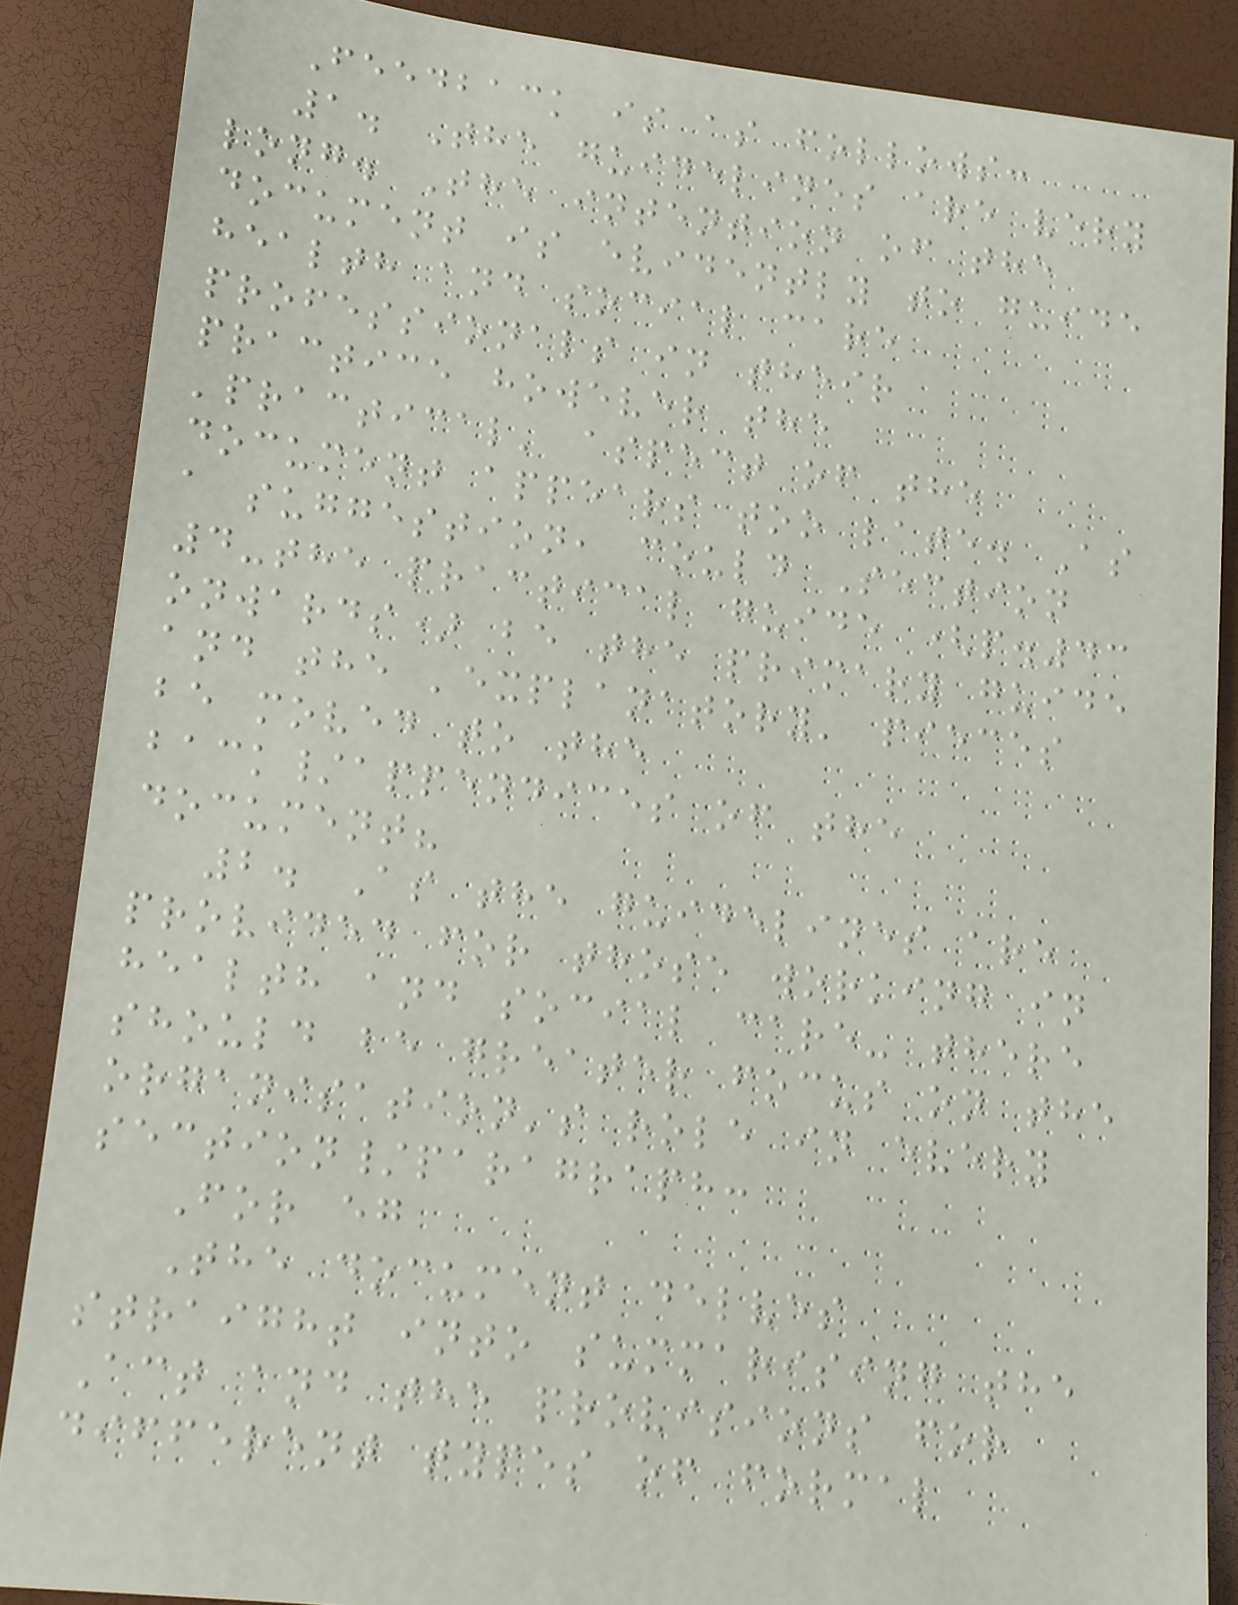Feedback is as follows:
1. The guidelines are very
long. The intention of the
document is evidently to guide
health and social care
professionals in their
practice however the
'practical' aspect of the
document appears too late. As
a suggestion, could Section
4-the practical guide (p.43
onwards) be the primary guide
and the 'explanatory' pieces
be moved to the
back/appendices of the
document?
2. As the guidelines are
provided for those working in
health and social care- there
should be greater focus on the
organisation's role in every
section/paragraph:
For eg
The document delves
straight into summarising the
Act and the provisions for
different types of formal
